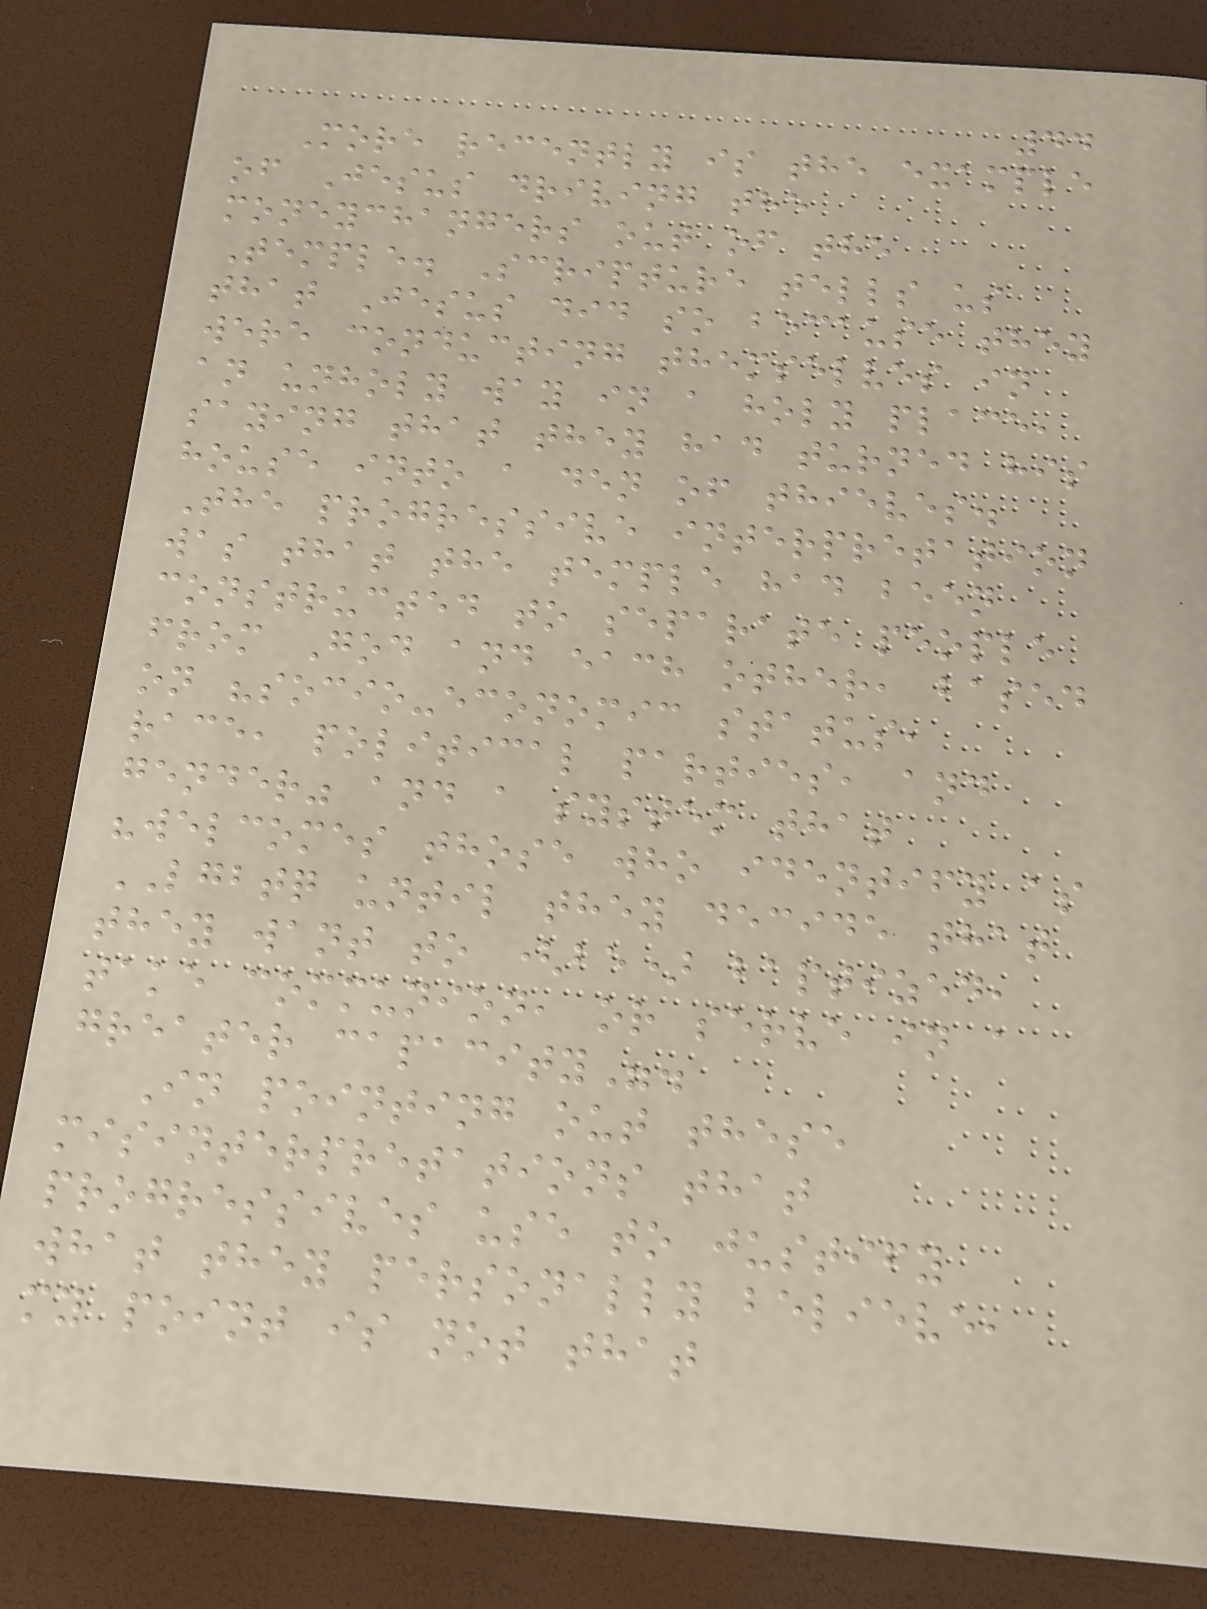44
More recently is the example
of Jesus driving the
moneychangers out of the
Temple. Scripture tells us
that Jesus did so because they
were conducting themselves in
an unholy way in a holy place,
saying that they had turned his
house into a den of thieves.
The progressive interpretation
was that the temple had been
constructed to separate people
from God and each other, based
on "socio-economic status,
race, political parties, and
gender" and a system that
"welcomes those who identify as
LGBTQ until they decide that
they want to (be) baptized,
take communion, or serve in a
greater capacity".
In pointing out these
misinterpretations that
progressives use to justify
what they personally believe,
my point is not that
